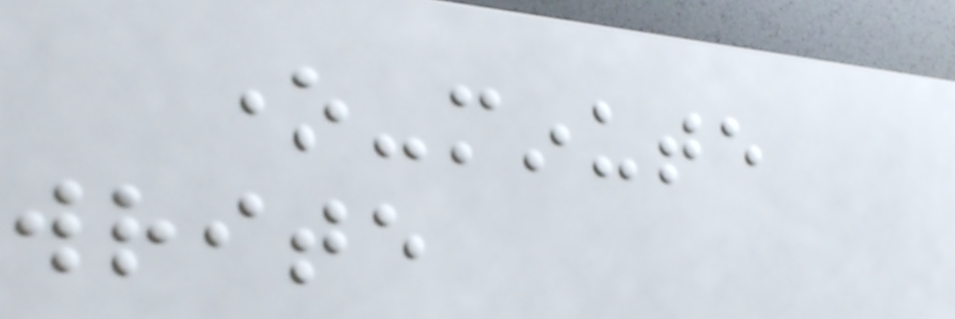one-minute
write
